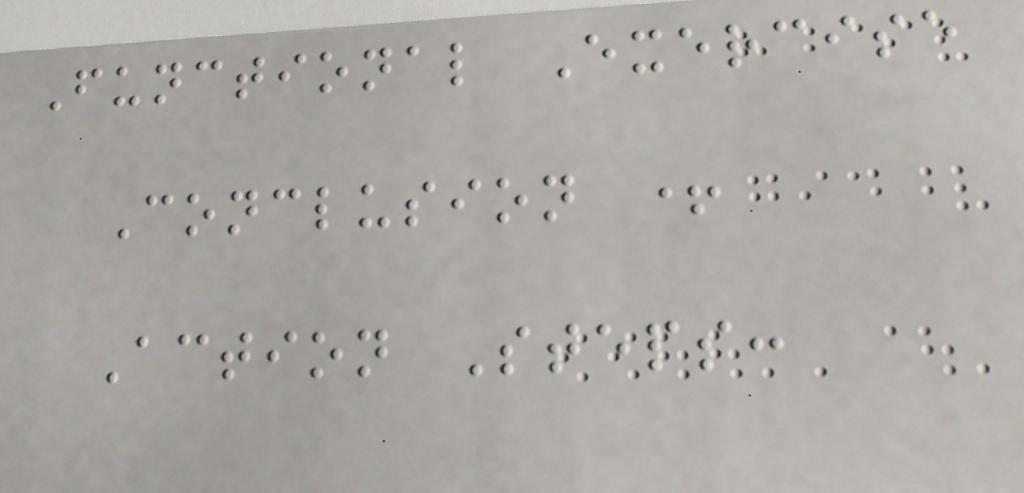Functional Exercise
Conclusion +
Action Steps:
